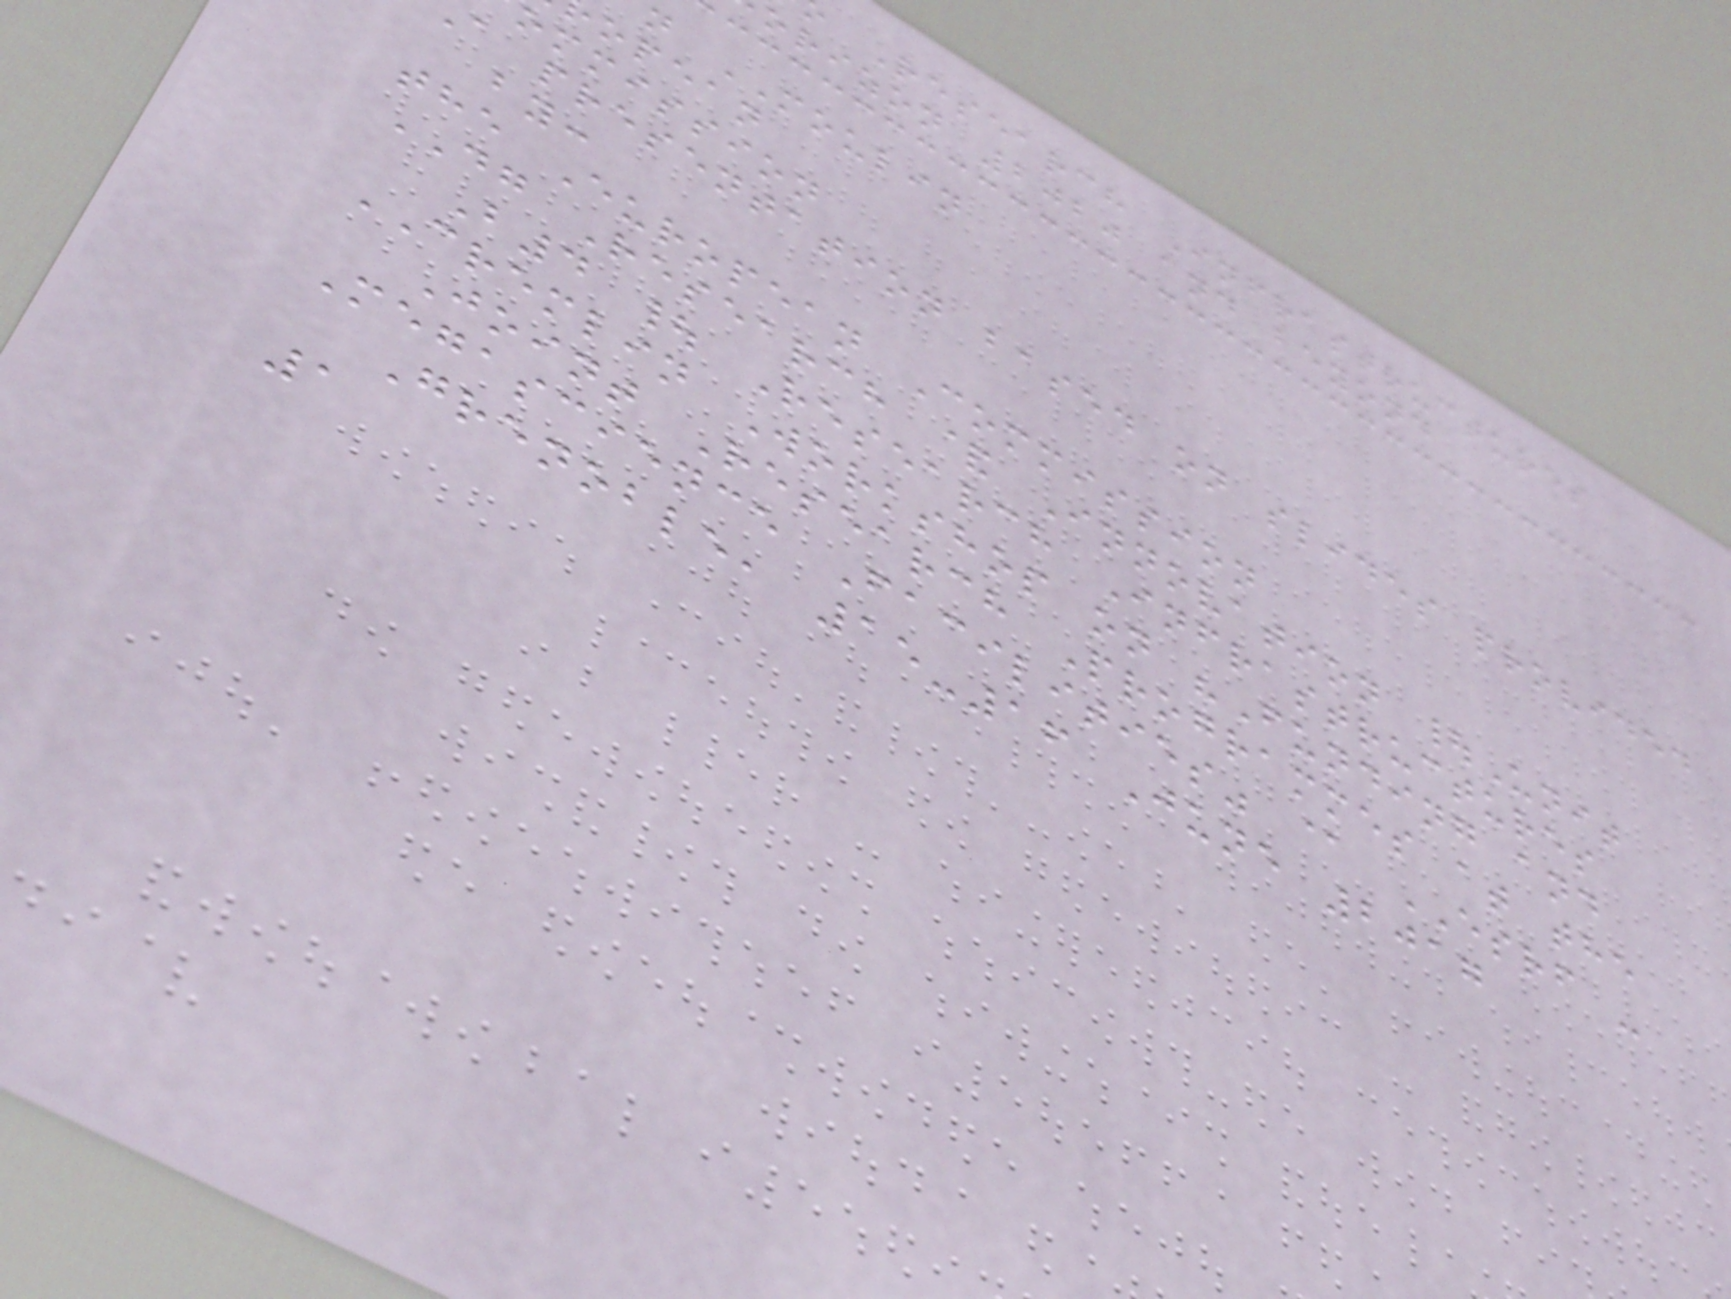Research Infrastructures
orizon 2020 and beyond
n MOULIN
opean
ommission
a presentation based on slides provided
by:
the European Commission
DG Research & Innovation |Unit
B4 | Research Infrastructures
CREMLIN Workshop on "Funding and
Joint Research Programmes at the
Megascience Facilities" @ ESRF -
Grenoble, 15-16 June 2017
1
